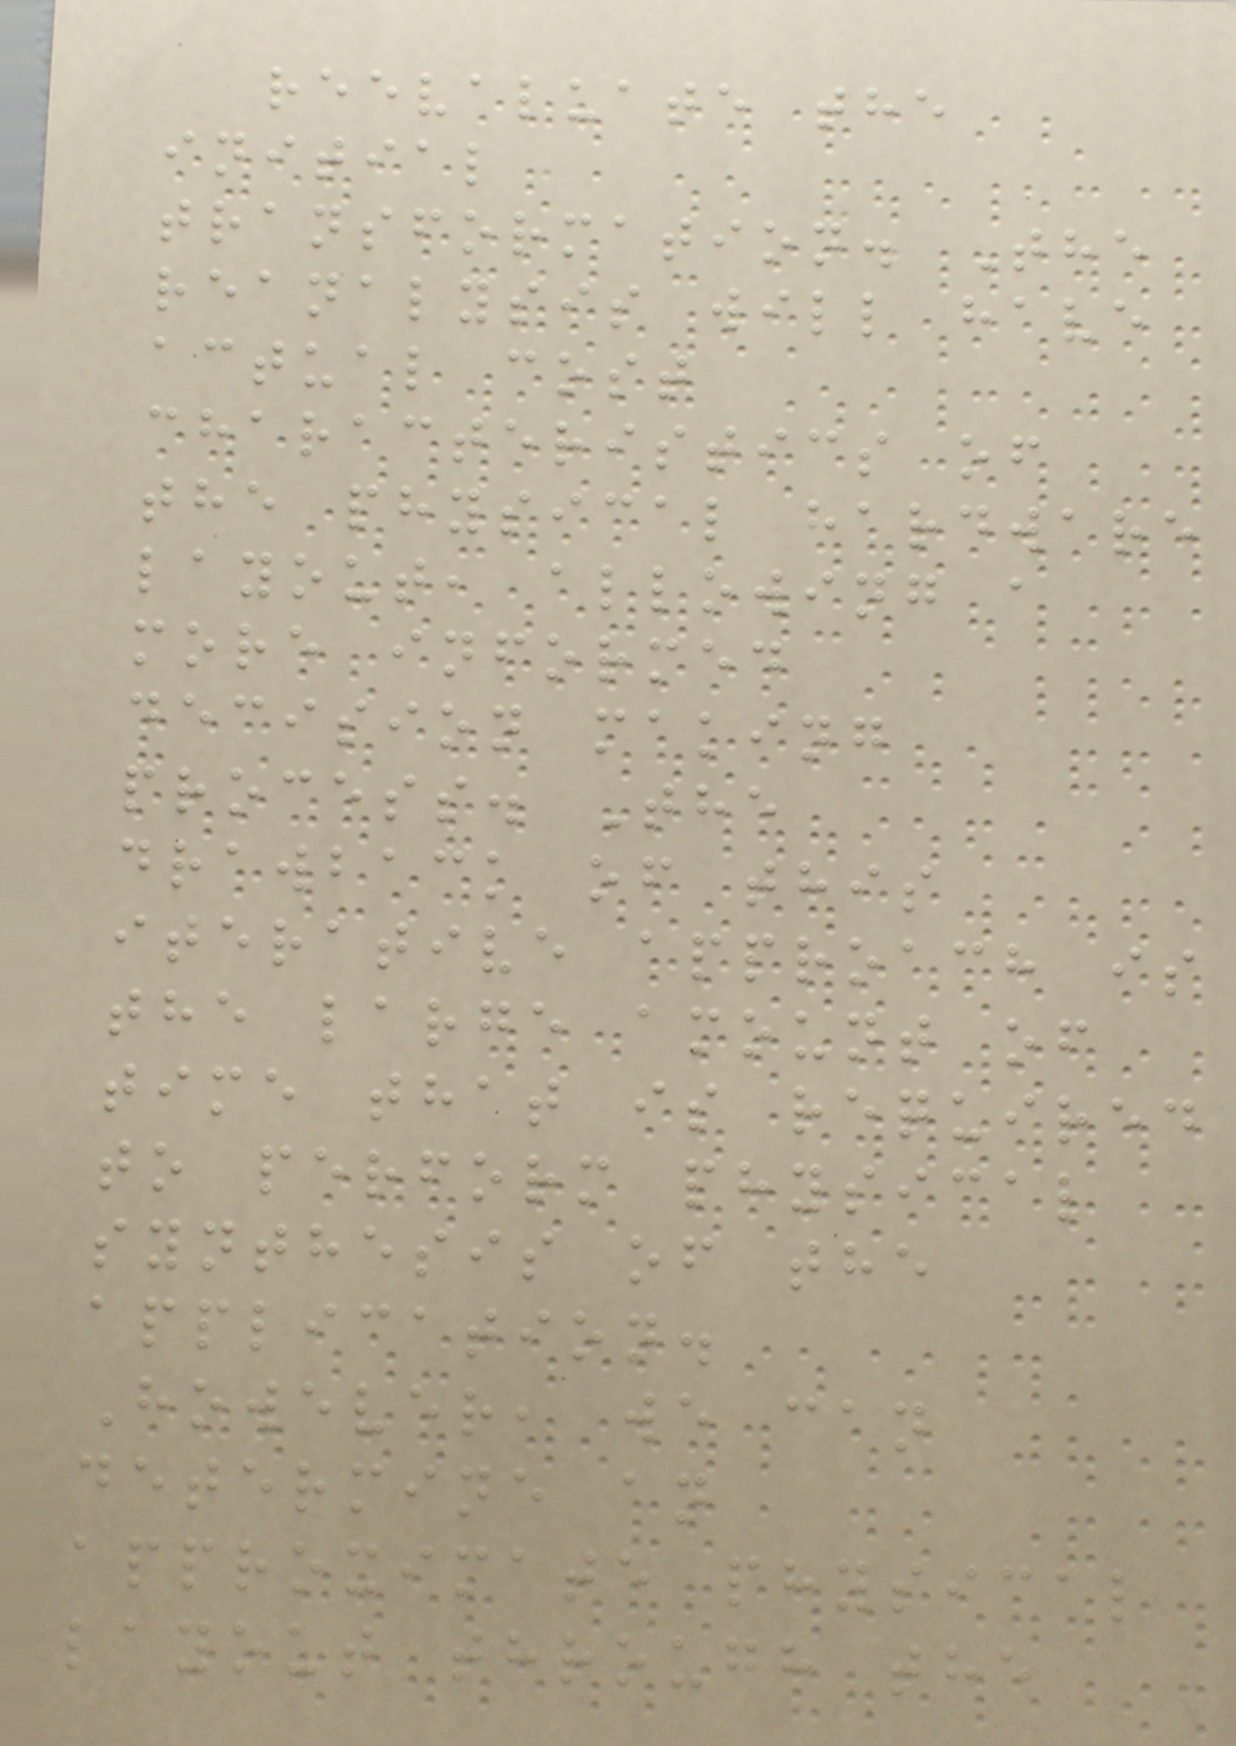reevaluate the
initial
transformation. The
reanalysis will have
actual cost
characteristics of
the physical hardware
layout, allowing a
more informed
decision making
process. The
drawback of this
iterative approach is
the large amount of
time that is required
to perform physical
synthesis of the
application.
However, we can
determine an
approximate physical
layout through the
